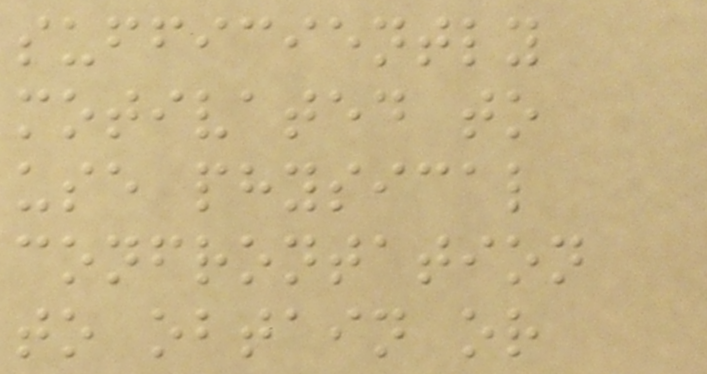sufficiently
motivated to
use physical
confrontation
to obtain or
